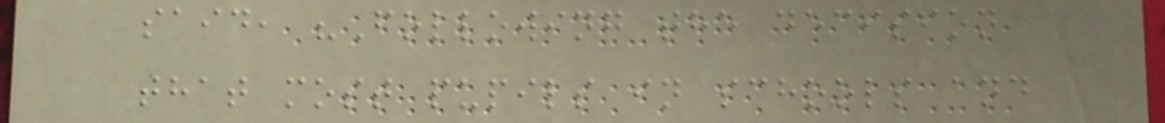said, "Following the decision
that most pupils in schools and
